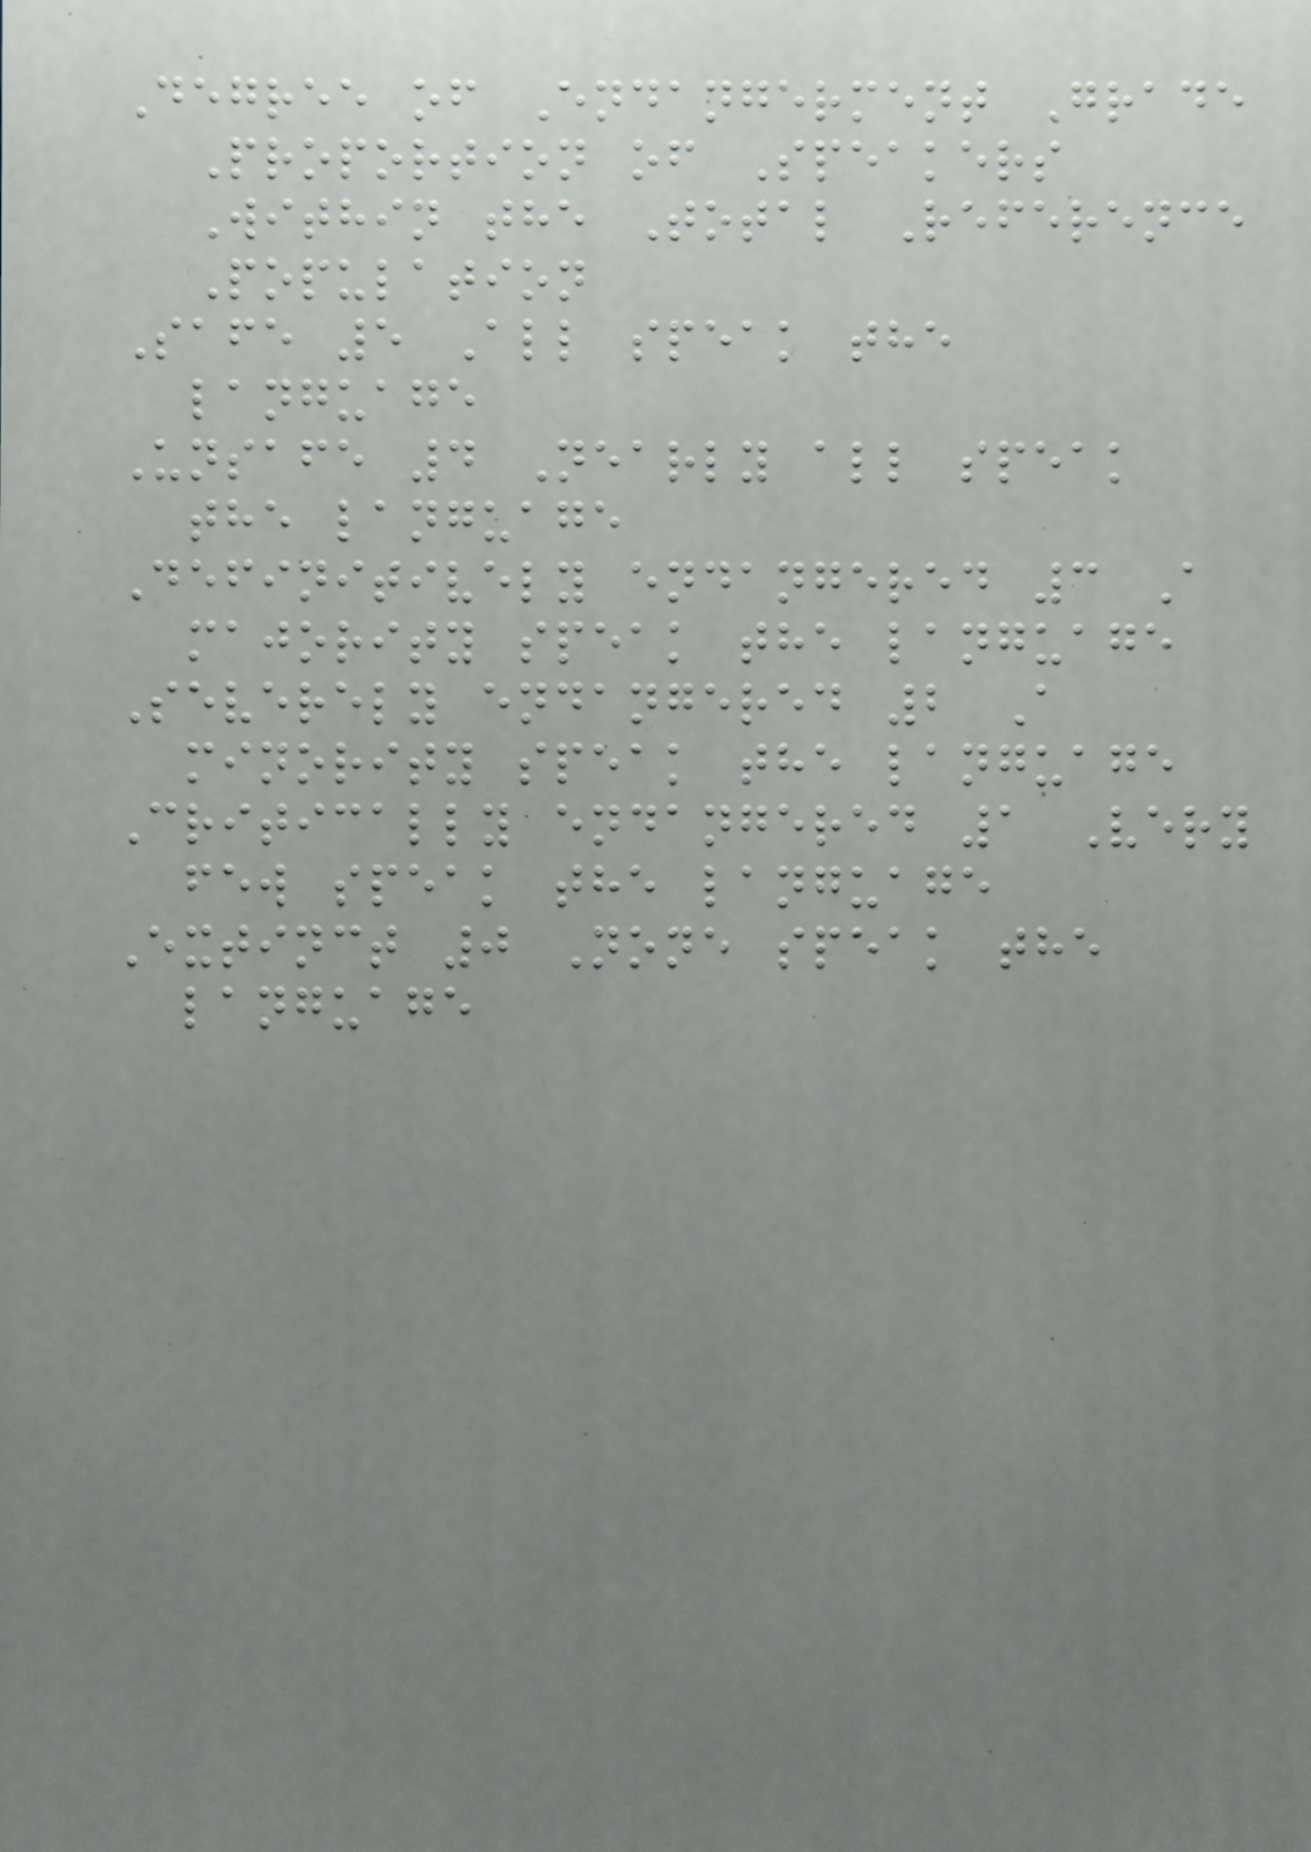Degree of Endangerment Grade
Proportion of Speakers
Within the Total Reference
Population
Safe 5 All speak the
language
Unsafe 4 Nearly all speak
the language
Definitively endangered 3 A
majority speak the language
Severely endangered 2 A
minority speak the language
Critically endangered 1 Very
few speak the language
Extinct 0 None speak the
language
